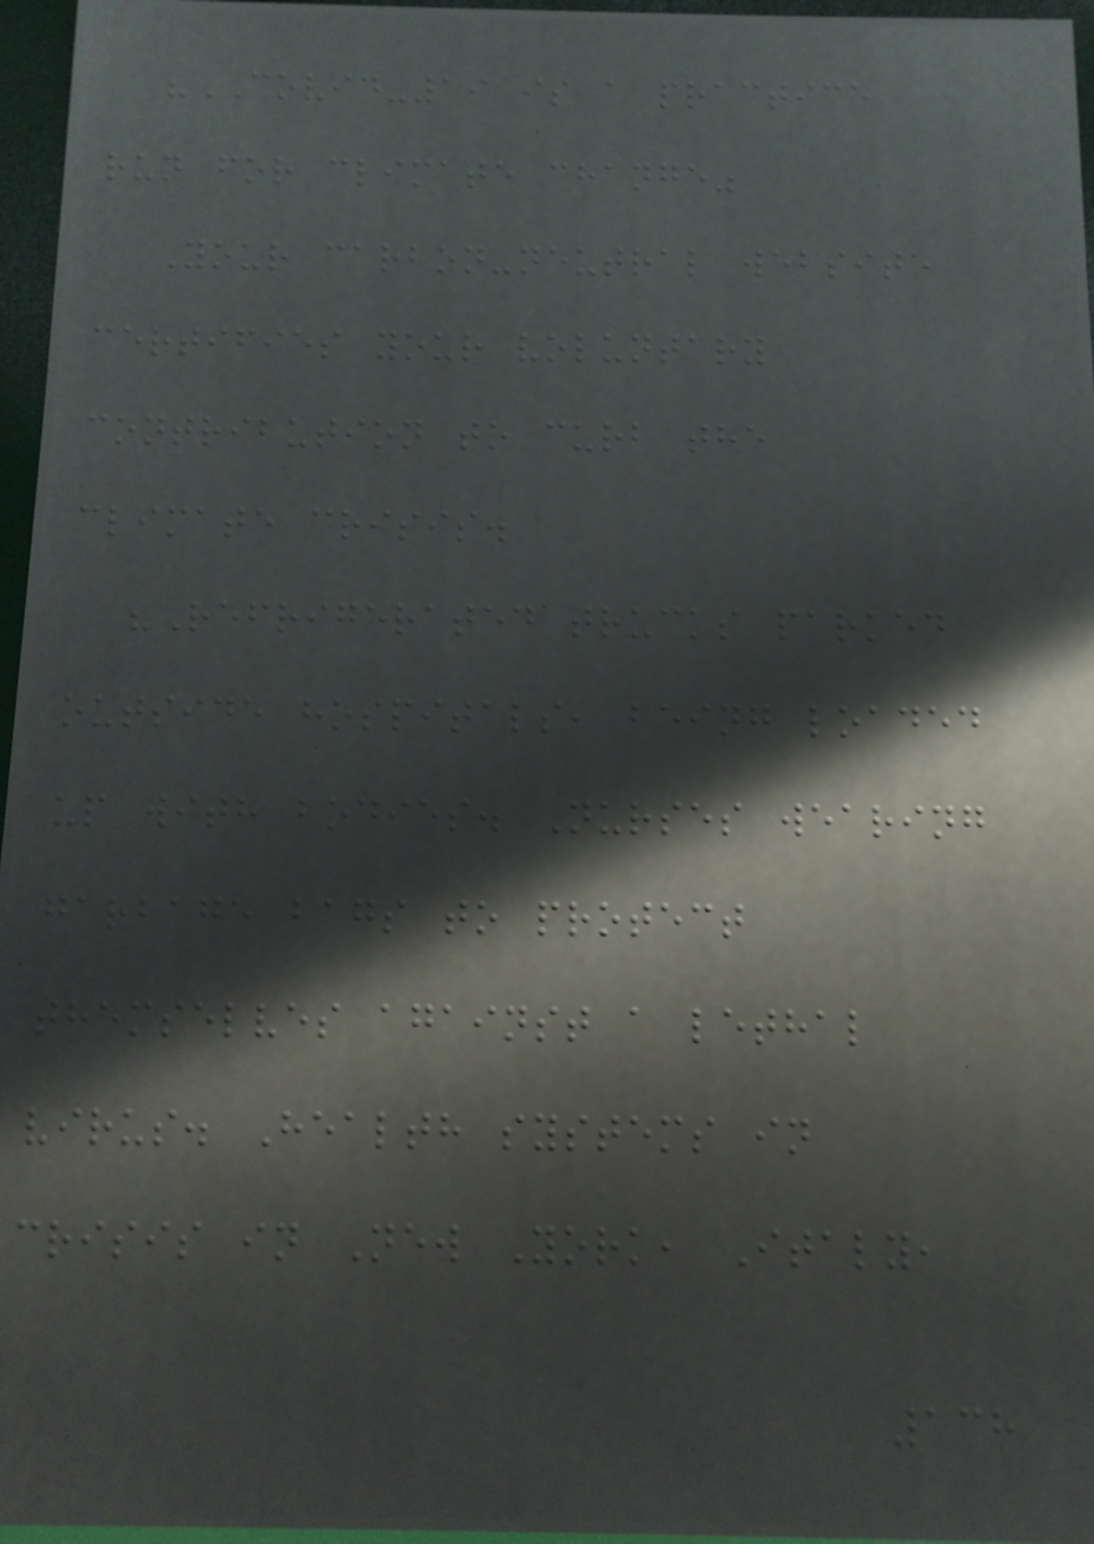"COVID-19 is a practice
run for climate change"
Your carbon-neutral website
certifies your voluntary
contribution to curb the
climate crisis.
"Refrigerated trucks parked
outside hospitals, being loaded
up with bodies. Nurses wearing
garbage bags to protect
themselves against a lethal
virus. Health systems in
crisis in New York, Italy,
138
